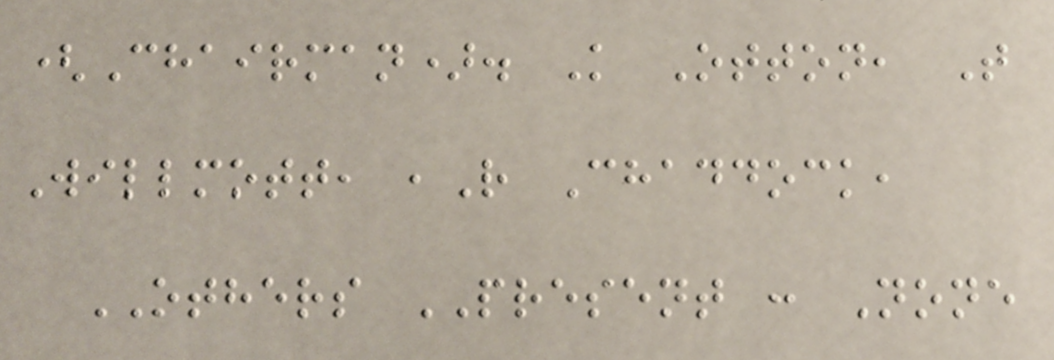(Chairman). K Otton, T
Willmott, ,R Chaddock,
OTHERS PRESENT : None
